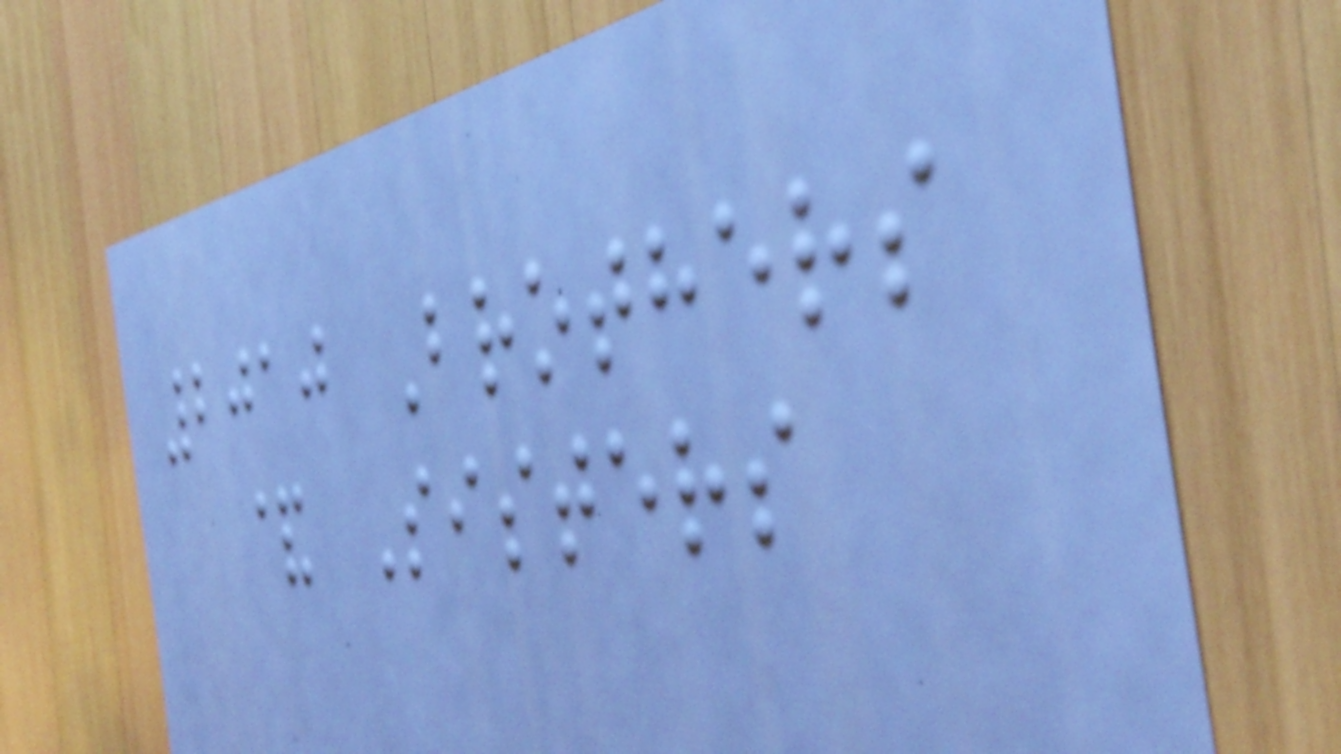2010 Brothers
& Sisters
